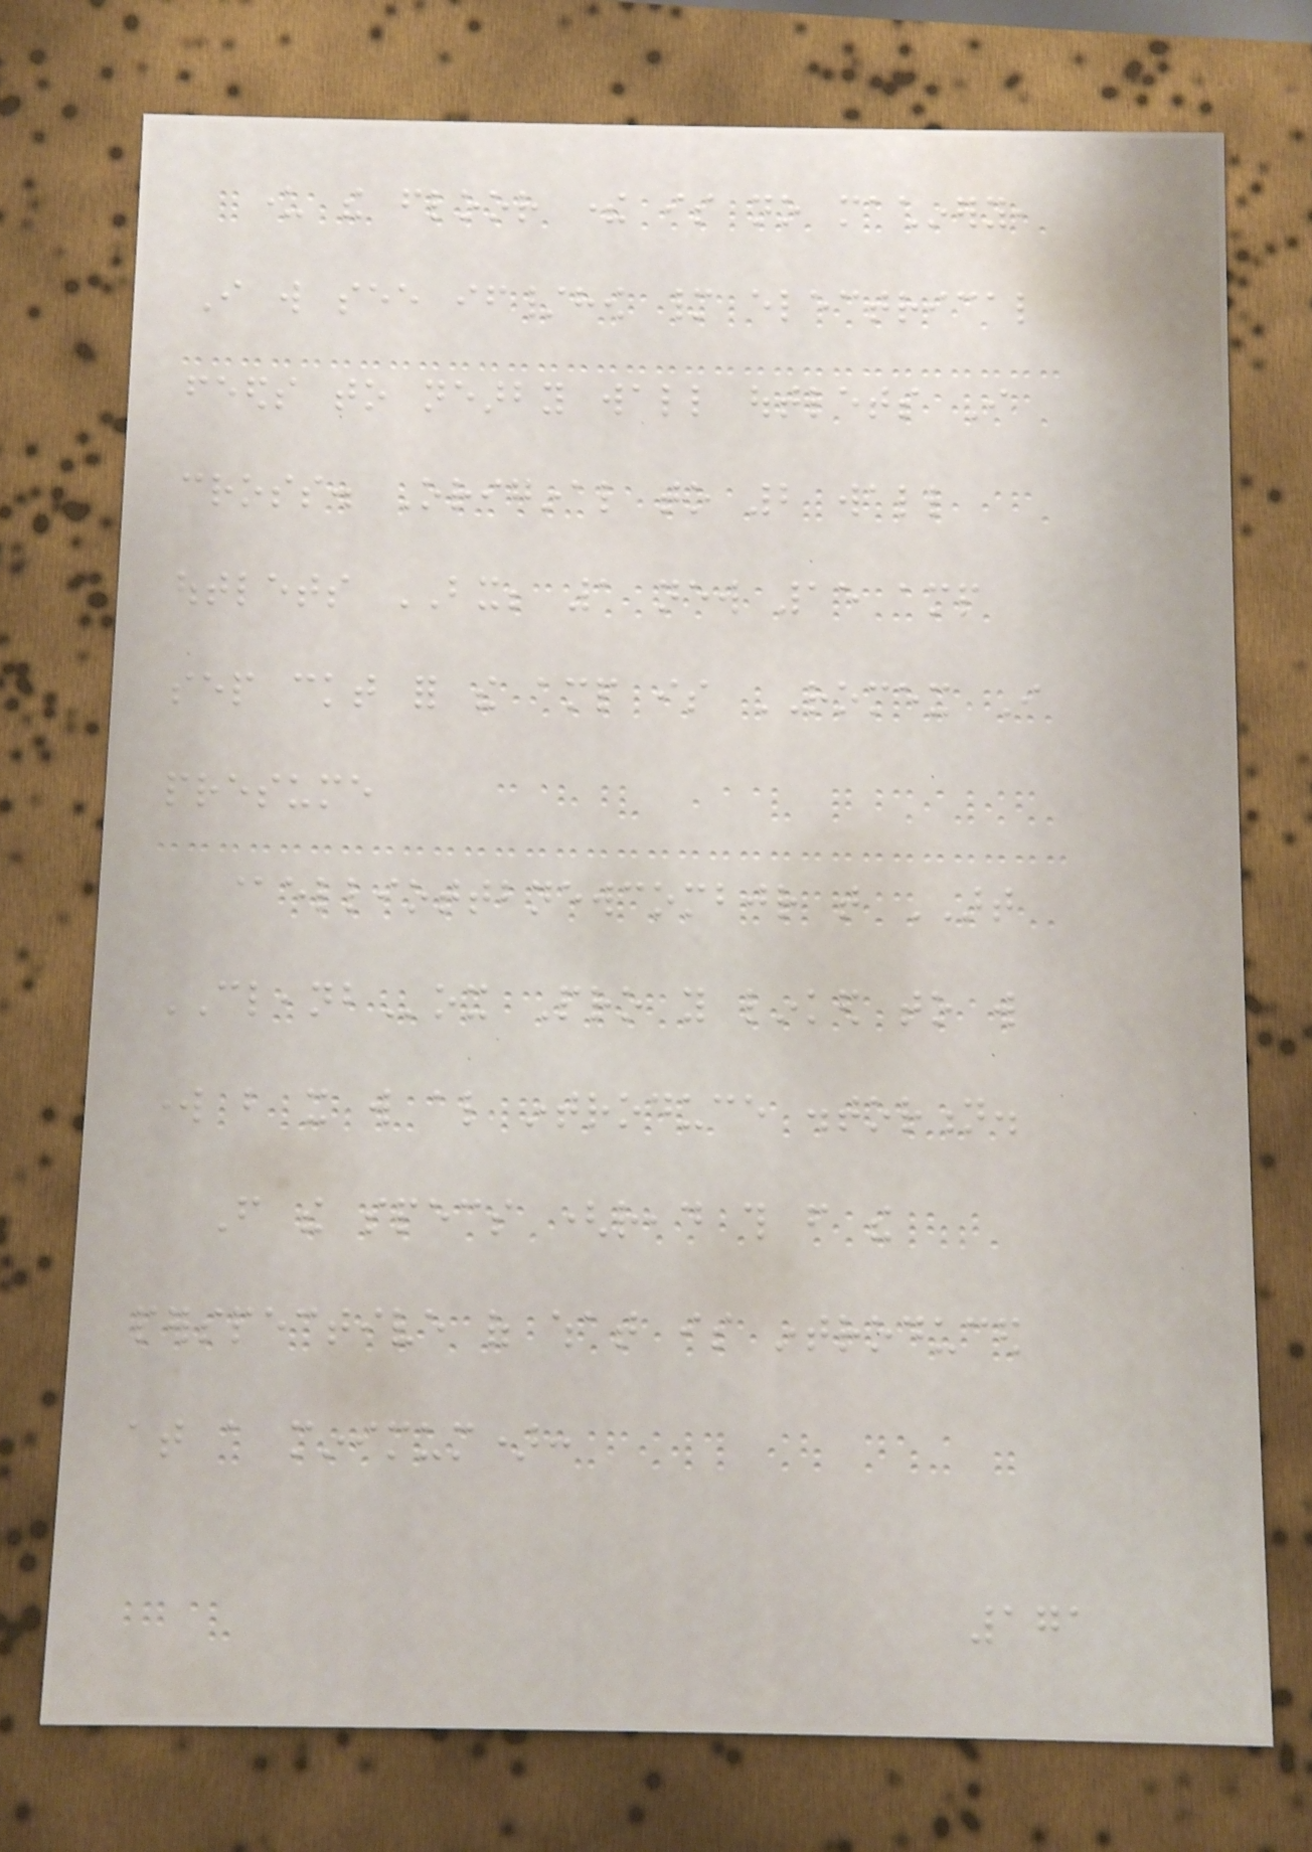under the floor there is no machinery,
I will see if/how many electrical
feeds to nearby wall outlets I
cross. Original to 2 wall
outlets BX; 1 new 15 amp
sep ckt for the amp is ROMEX I
presume
@elliottbnewcombjr that ART
CLEANBox Pro you linked to will
work but it will also introduce distortion.
From the specs (read this from the
perspective of what is introduced
at a minimum):
171
